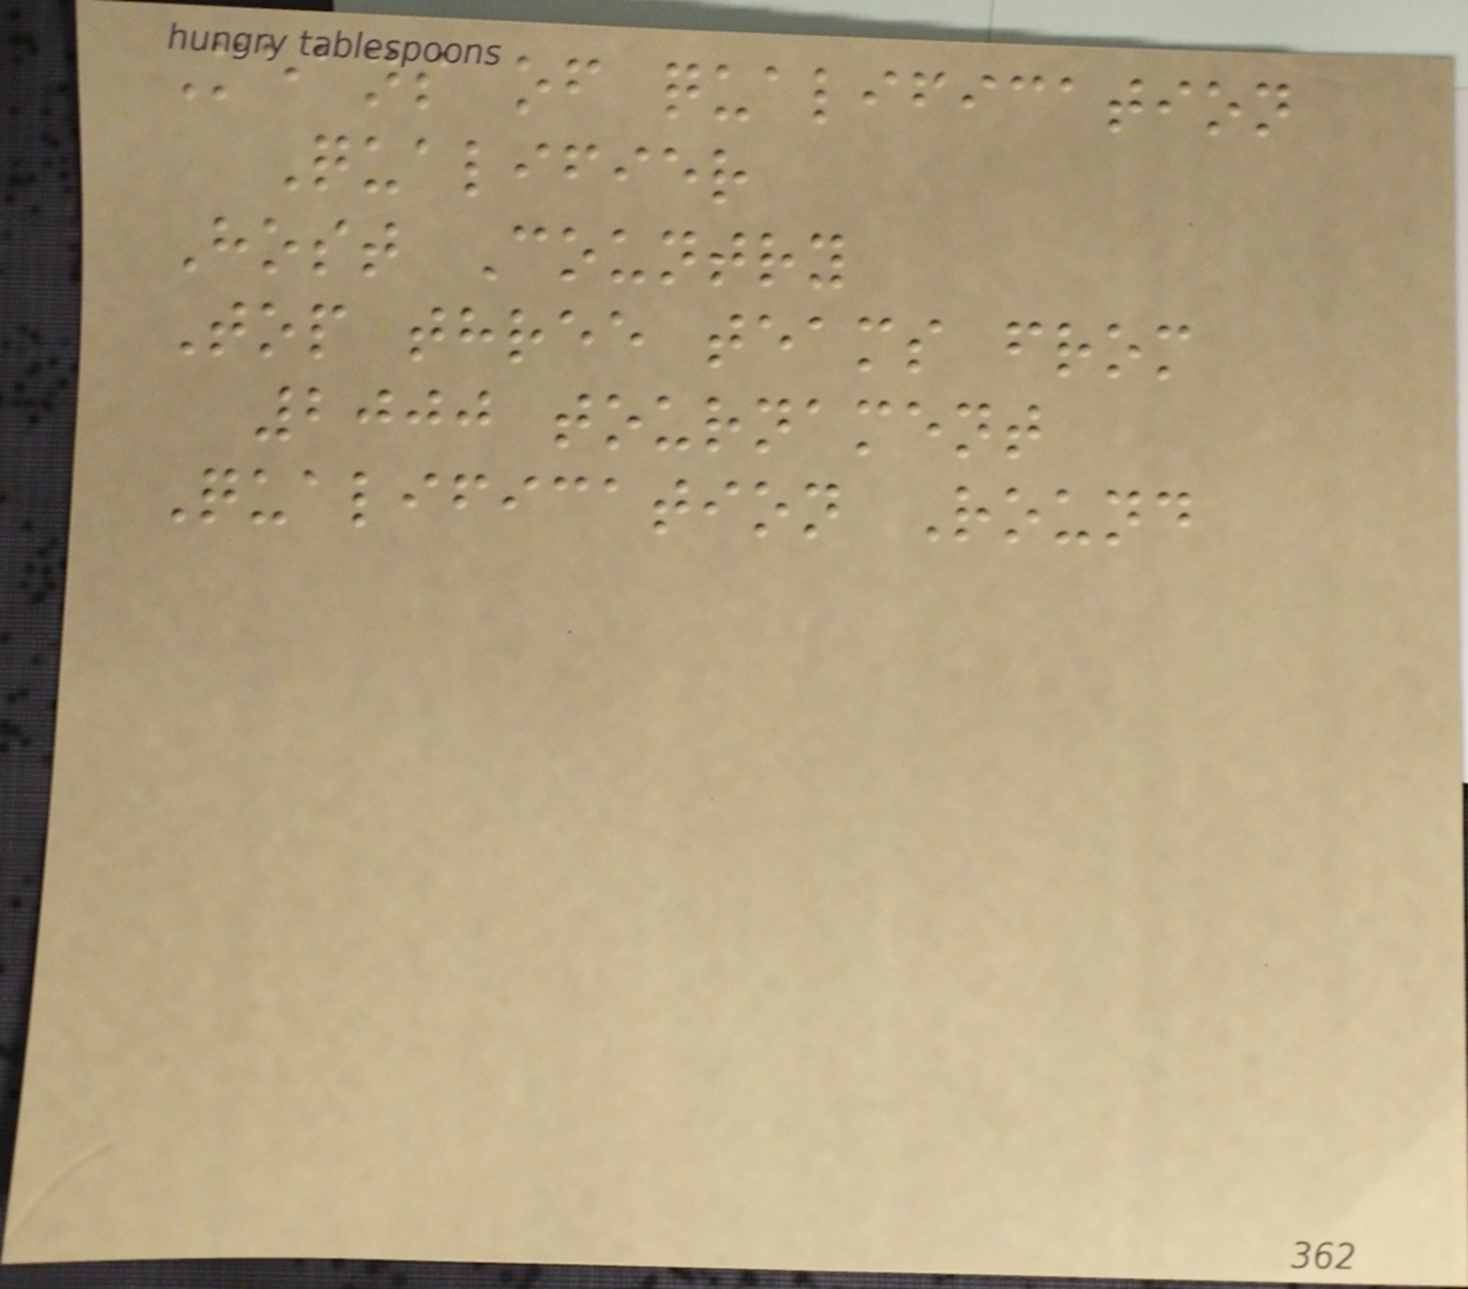Means of qualification
Qualifier
Host Country
Top three teams from
2000 tournament
Qualification Round
